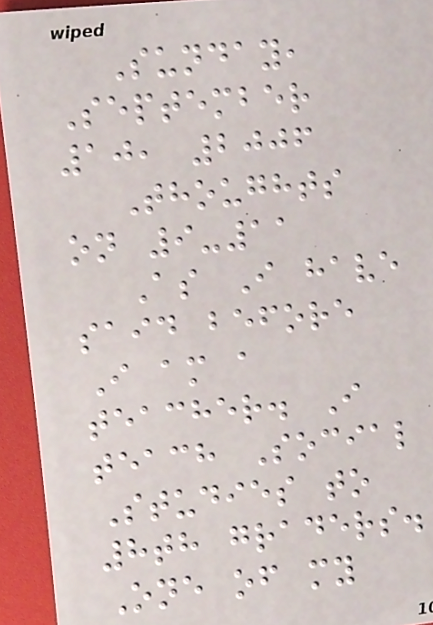Sunday,
September
10, 2006
Thoughts
on 9-11
As I have
said before
I am a
teacher. I
teach Social
Studies to
8th graders.
One of my
